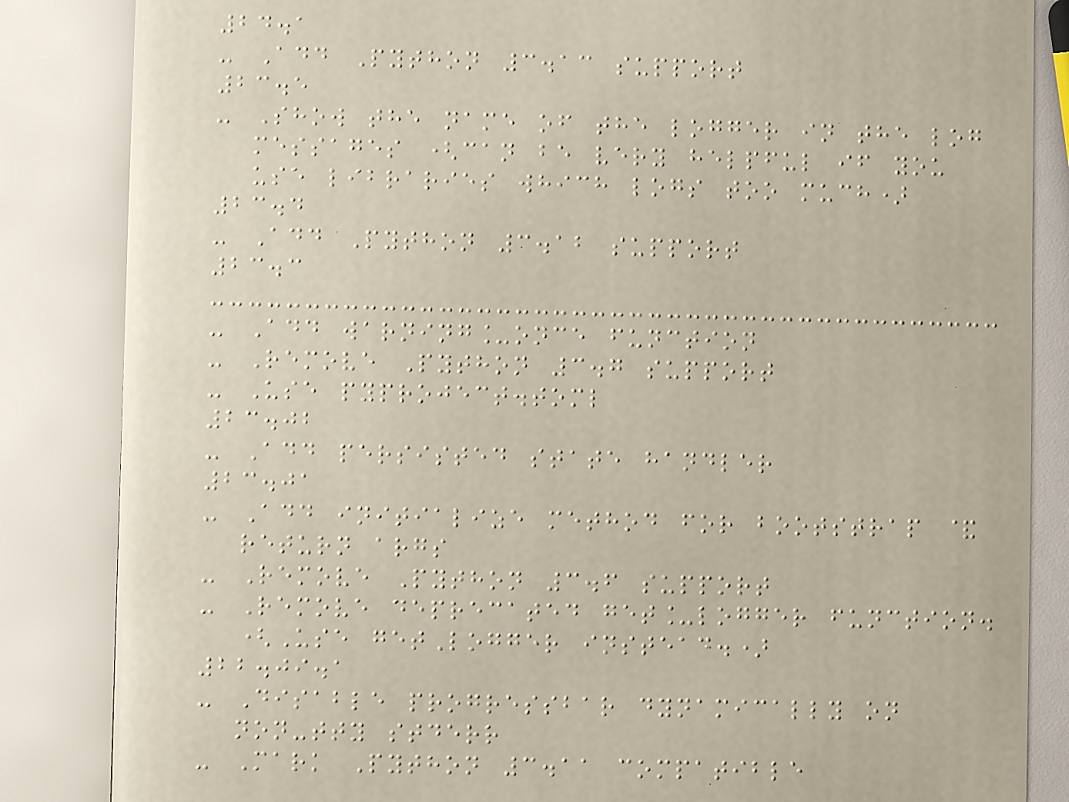24.1
- Add Python 3.13 support
23.5
- Show the name of the logger in the log
messages (can be very helpful if you
use libraries which logs too much)
23.4
- Add Python 3.12 support
23.3
- Add warning_once function
- Remove Python 3.7 support
- Use pyproject.toml
23.02
- Add persisted state handler
23.01
- Add initialize method for bootstrap &
return args
- Remove Python 3.6 support
- Remove deprecated get_logger function.
(Use getLogger instead.)
22.09.1
- Disable progressbar dynamically on
non-tty stderr
- Mark Python 3.11 compatible
